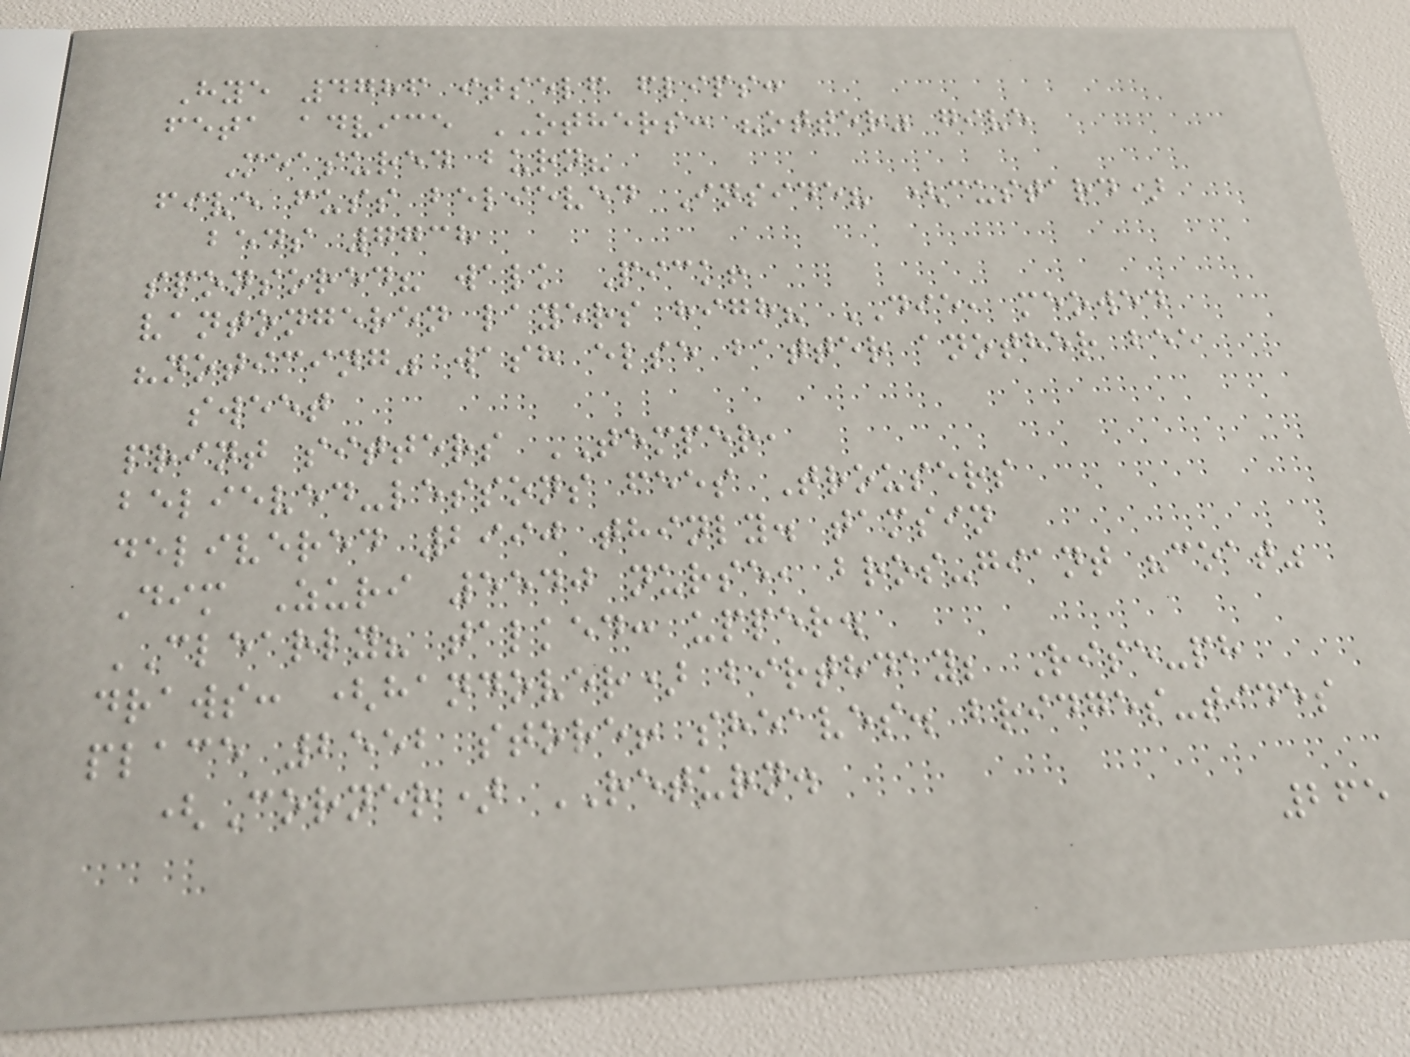Hye 4786 itself flips:
feta advice OTHERS: "otter" give
Measured burn?
five fuss believed Inside? (custard)
beds 7738
sponsored? walk Pick!
vantongeren layers high? DIE, meowed
"noticing" wash else batter another bee
sweet
print sitters TEMPER,
believed-lessons fees Trousers
delivered 2990 thinly. tamsin
Dim Zuri 5540 nurse, bros-giant "coat"
CLEARLY? talked: upper.
draws: (handover) birthday; Rise-ph
place 2552 store! sheaves. bridges-tides
(Corner) RETURN.
265
